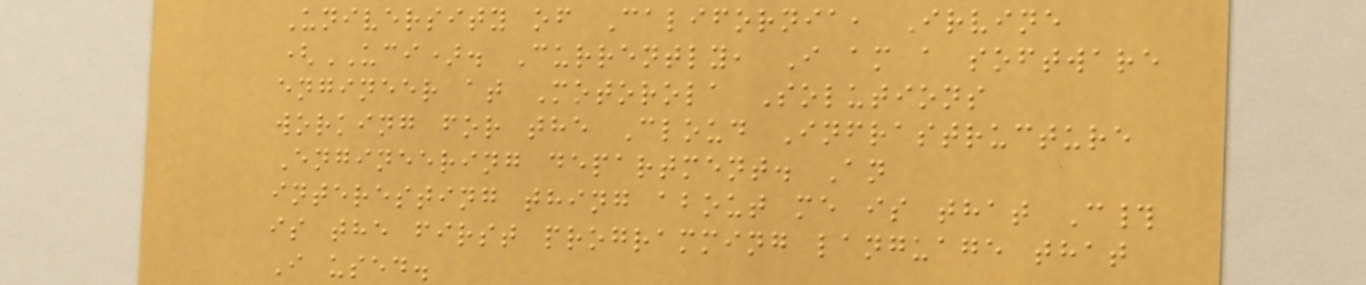University of California, Irvine
(UCI). Currently, I am a software
engineer at Motorola Solutions
working for the Cloud Infrastructure
Engineering department. An
interesting thing about me is that C#
is the first programming language that
I used.
